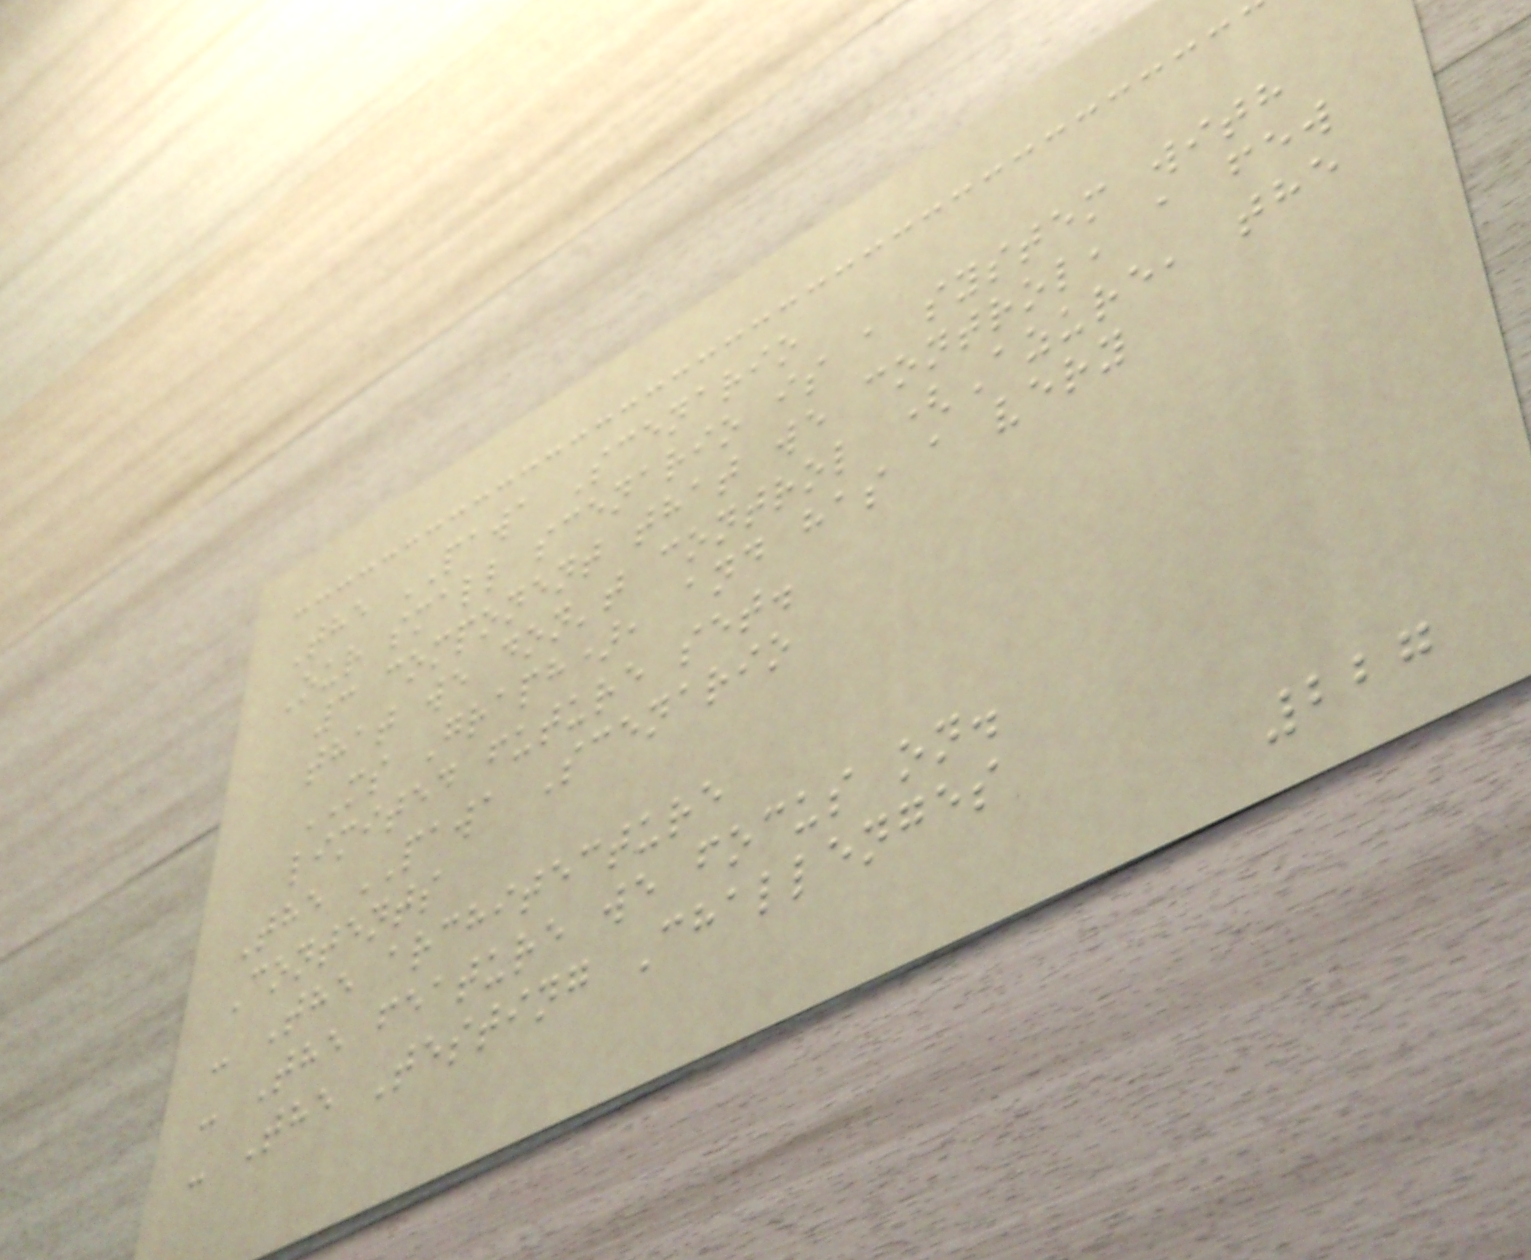The PAWA Scenario
Our small scenario is a system with
3 component that we control, a few
that we don't control (Azure, the
MS Graph), and has a very
limited future set.
The PAWA Scenario
Contents
- The architecture
- The feature we focus on.
- The Testing Challenges
227
